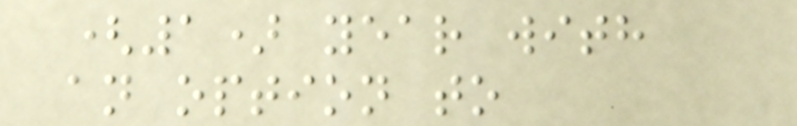(1) year with
an option to
